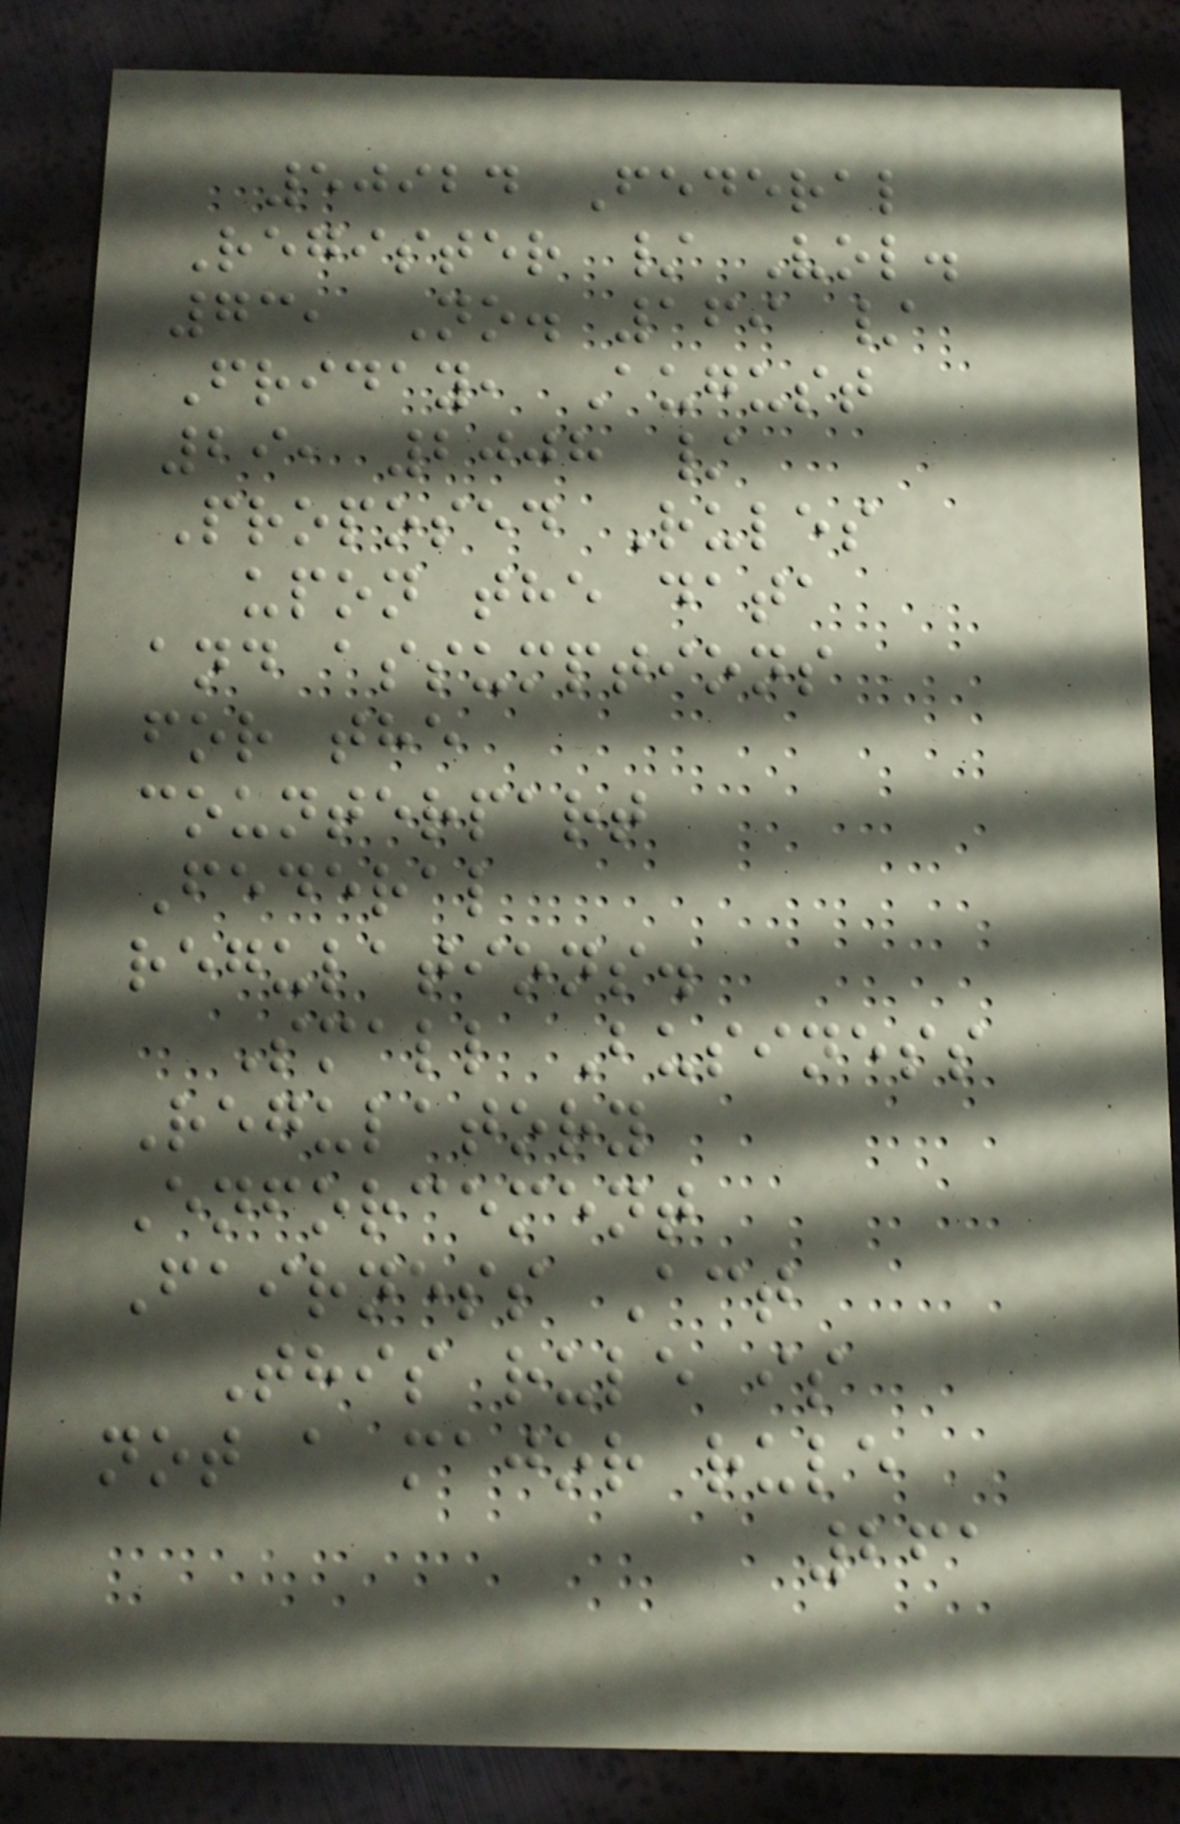50924 Federal
Register / Vol.
73, No. 169 /
Friday, August
29, 2008 /
Proposed Rules
upon the data
and assumptions
for the
counterpart
Federal
regulations.
Small Business
Regulatory
Enforcement
Fairness Act
This rule is
not a major rule
261
